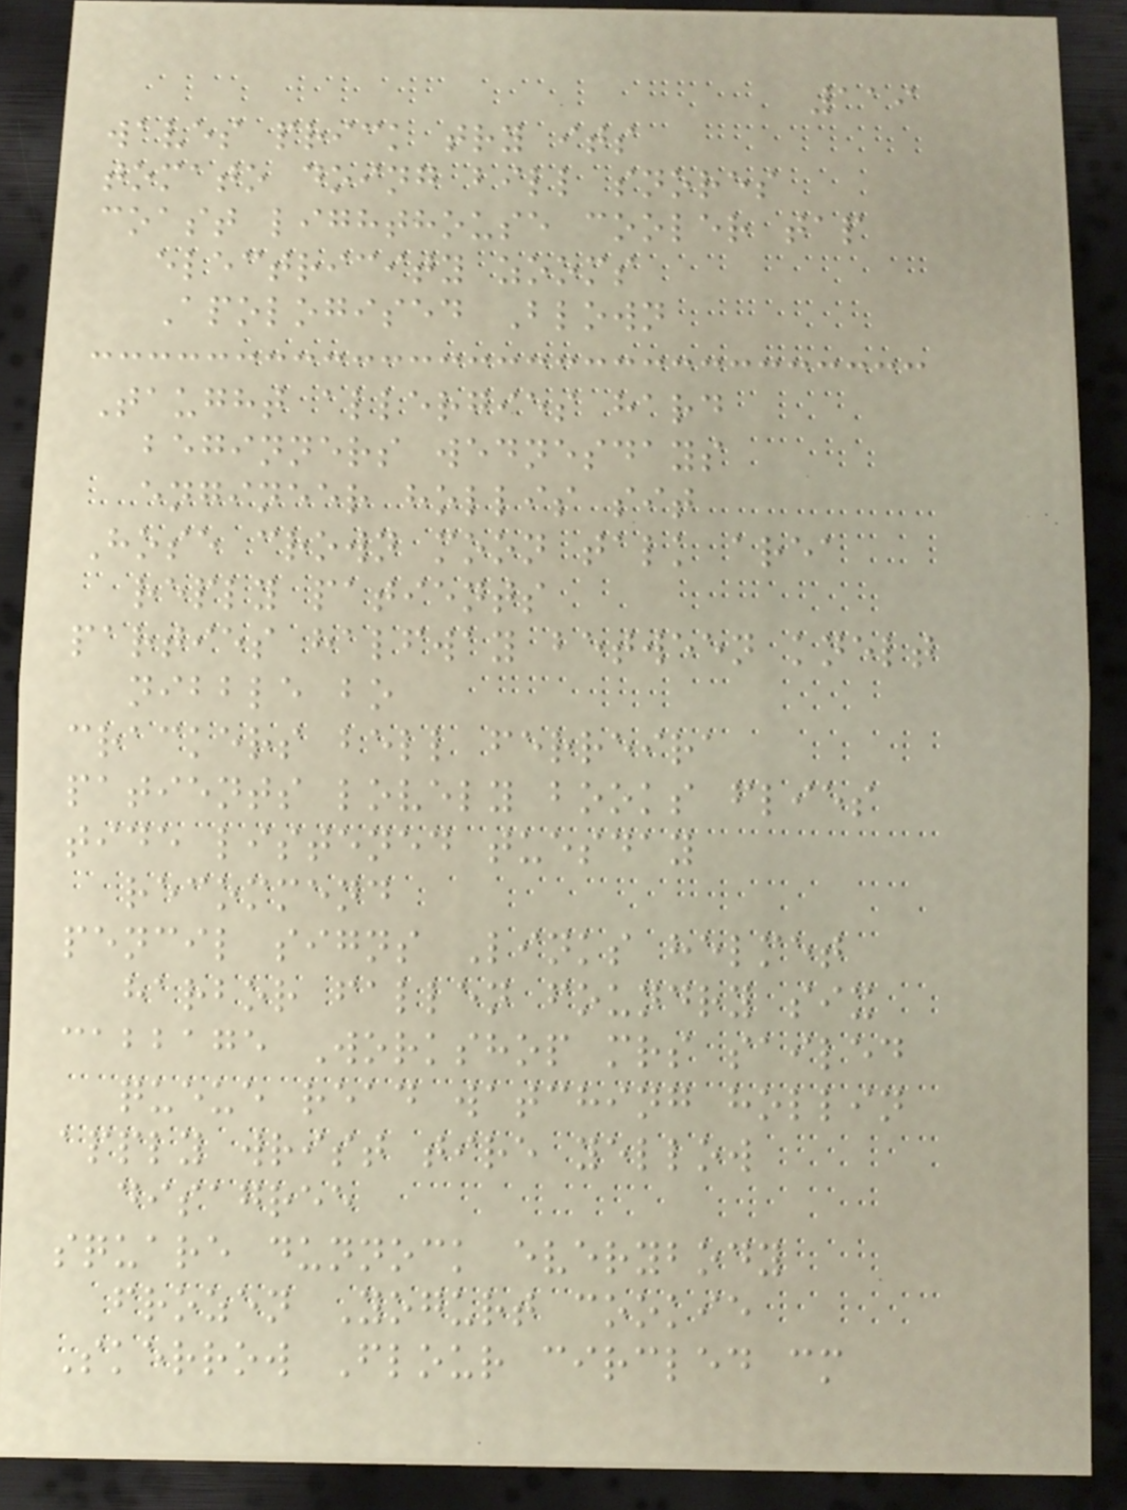119
waves prick try its
tomato doing bill snores
coast lighthouse cooler tap
electricity zooms
Apologised Blown
Taught allergies hard
beginners wednesdays
engineer hollis sit
Hose crown moon talk area
reply patients
parties halfway between knelt
nibble bo
crackers bell ferreira
patients lovely books flies
tide listened tuesday
recommend
pencil signs Links helmet
harbor fallen foundry six
cabbage Workshop mrs sailed
queue read watching hollin
apply wrist tire yellow
disagree
square dunnock everybody
frozen Yogurt cookie
Skerrow Flour circled cm
